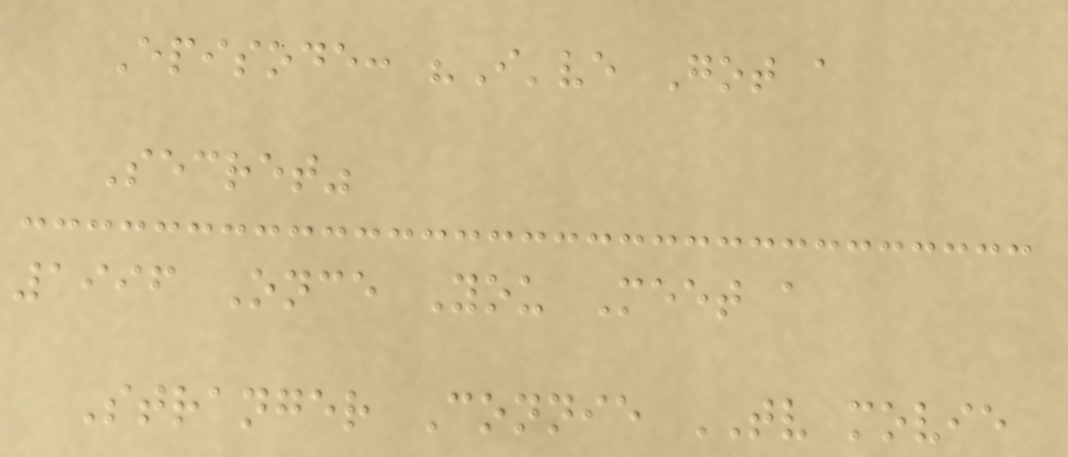Episode: "I've Got a
Secret"
1996 Once You Meet a
Stranger Connie TV movie
